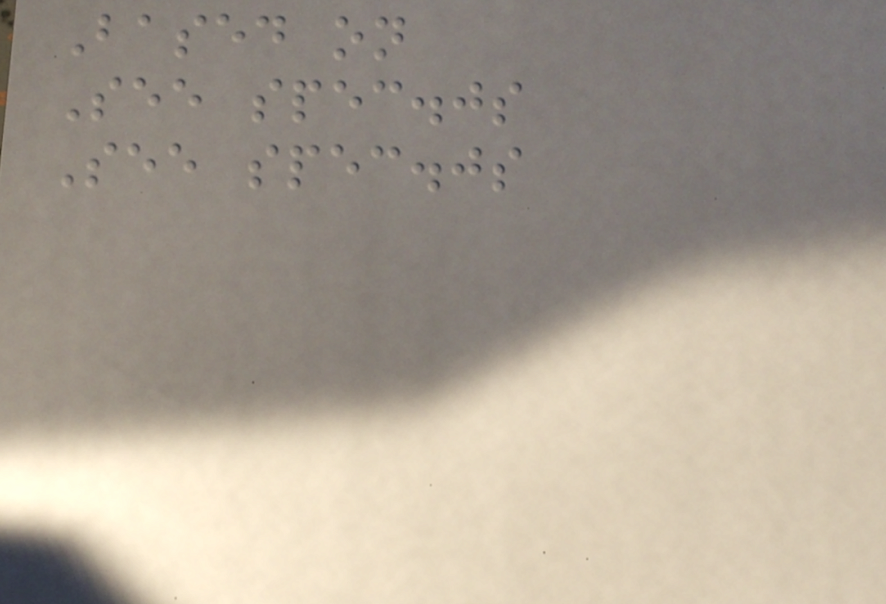Based on
See spec.js
See spec.js
